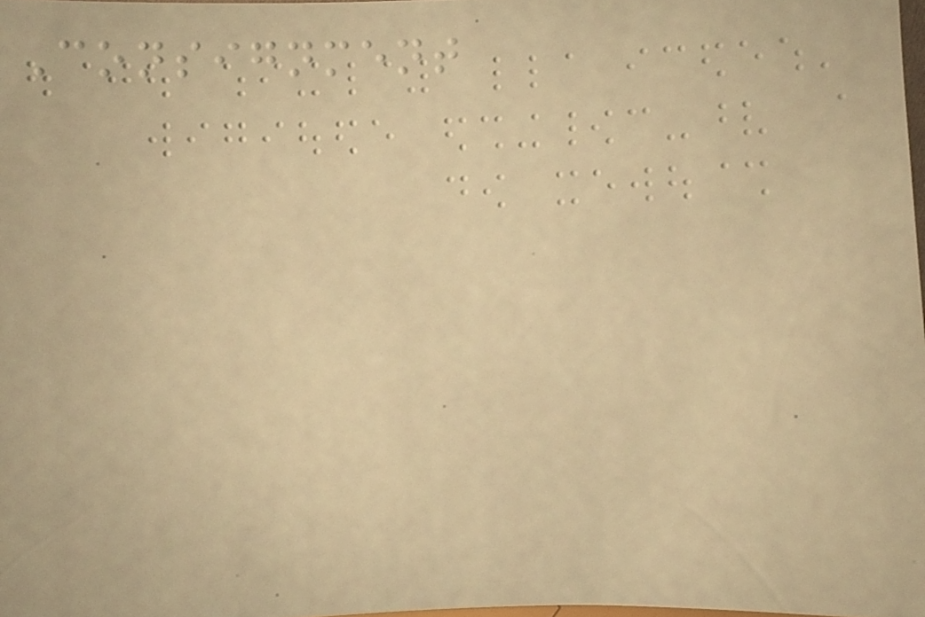Consignment
